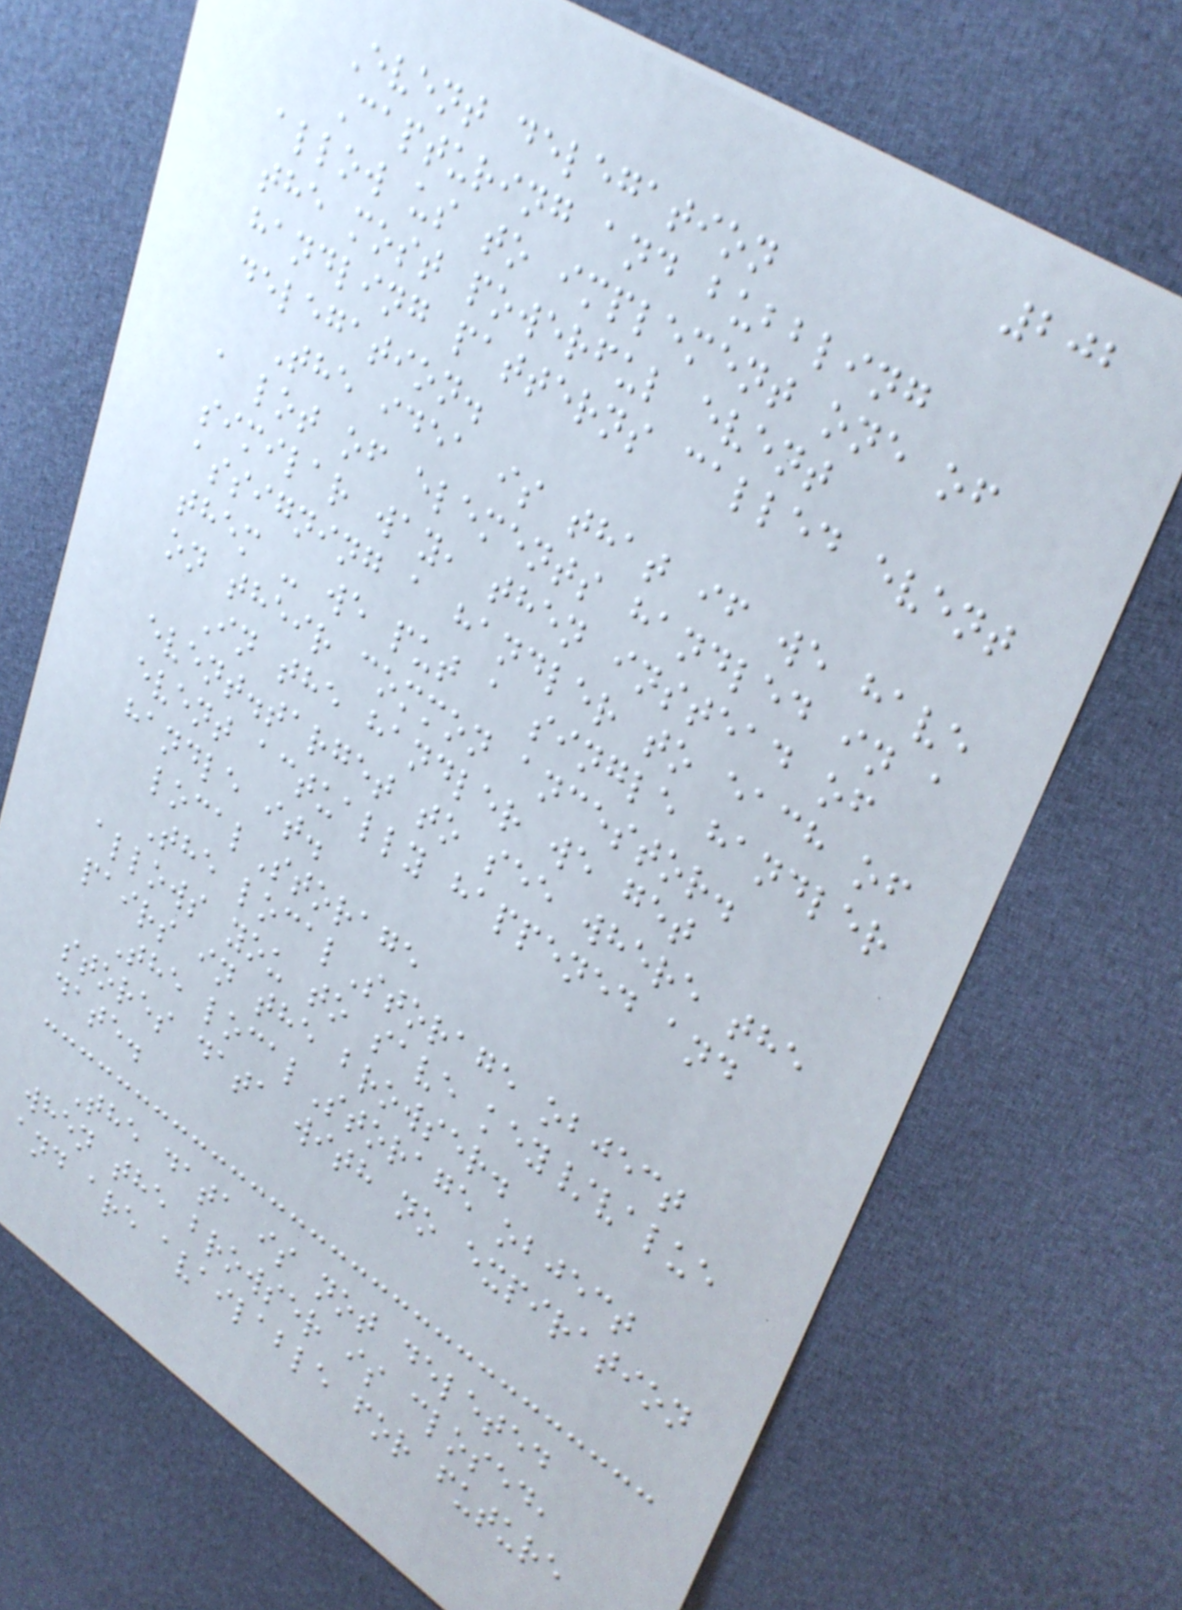202
Event delegation
Capturing and bubbling
allow us to implement one of
the most powerful event
handling patterns called event
delegation.
The idea is that if we have
a lot of elements handled in a
similar way, then instead of
assigning a handler to each of
them - we put a single handler
on their common ancestor.
In the handler we get
event.target to see where the
event actually happened and
handle it.
localStorage
The localStorage object
allows you to save key/value
pairs in the browser.
The localStorage object
stores data with no expiration
date.
The data is not deleted
when the browser is closed,
and are available for future
